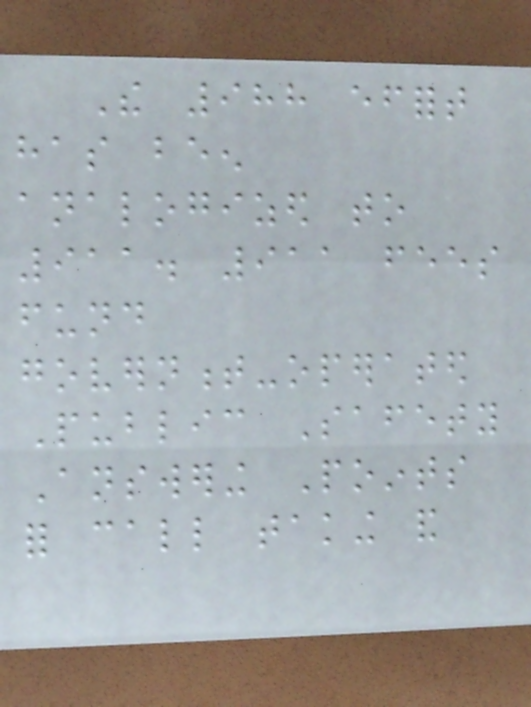The 988 effort
has been
analogized to
911. 911 fees
fund
government-operated
Public Safety
Answering Points
for call taking and
